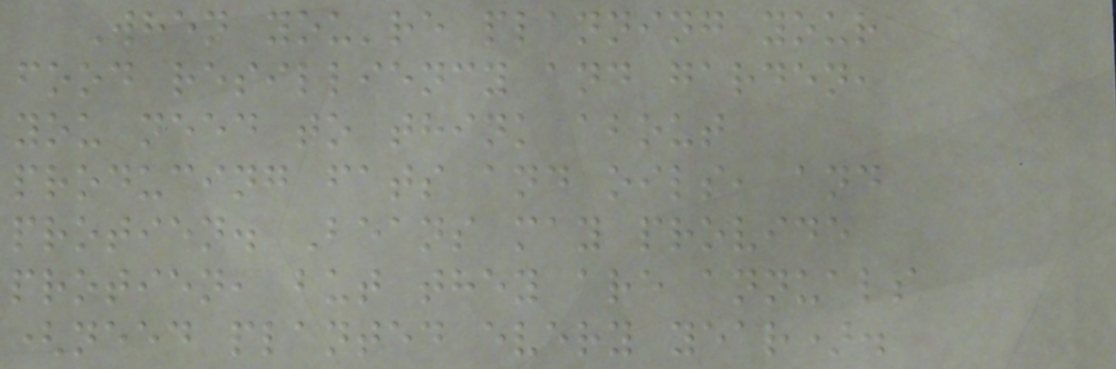When you're planning your
food resilliency and garden,
you need to think about
producing fats and oils, and
protien. Beans may provide
protien, but they are annuals
(need planted every year).
